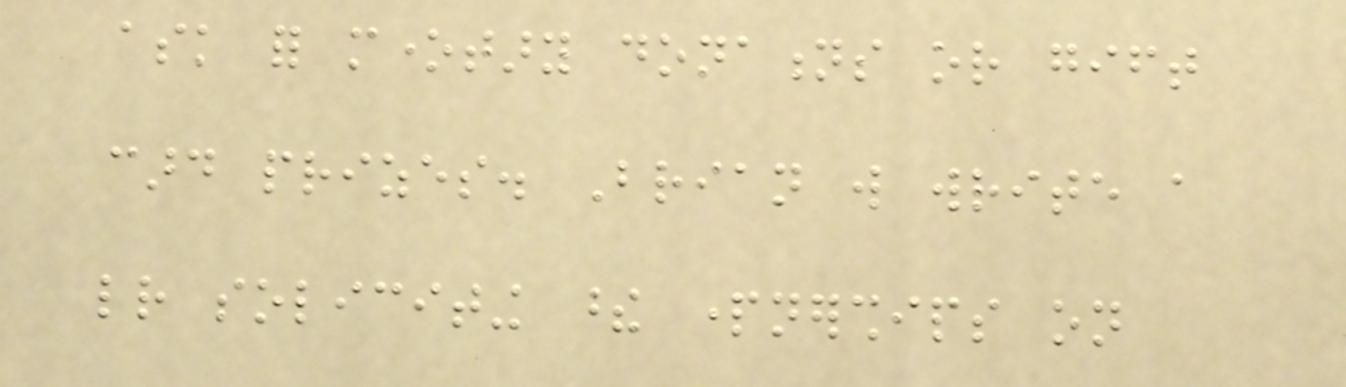ask for monetary donations or gift
card prizes. Brian will write a
letter soliciting these partnerships on
